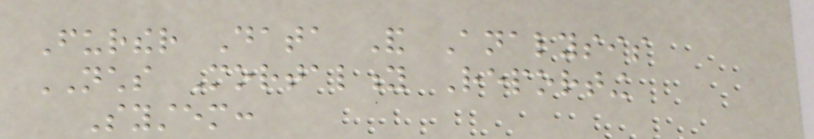Further Data And Analysis
NCHS Mortality Reporting
System:
